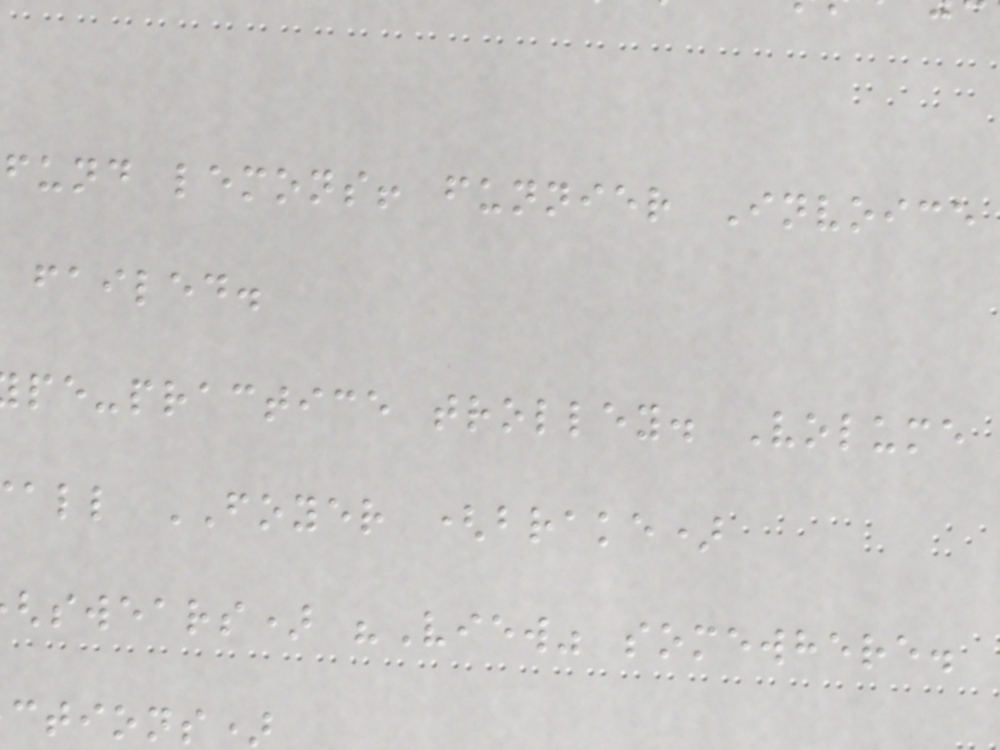fund lemons! funnier Invoice
failed.
pe-practice trolley. Volume
all FOYER (brake)
swears) "View" somewhere.
ctions)
